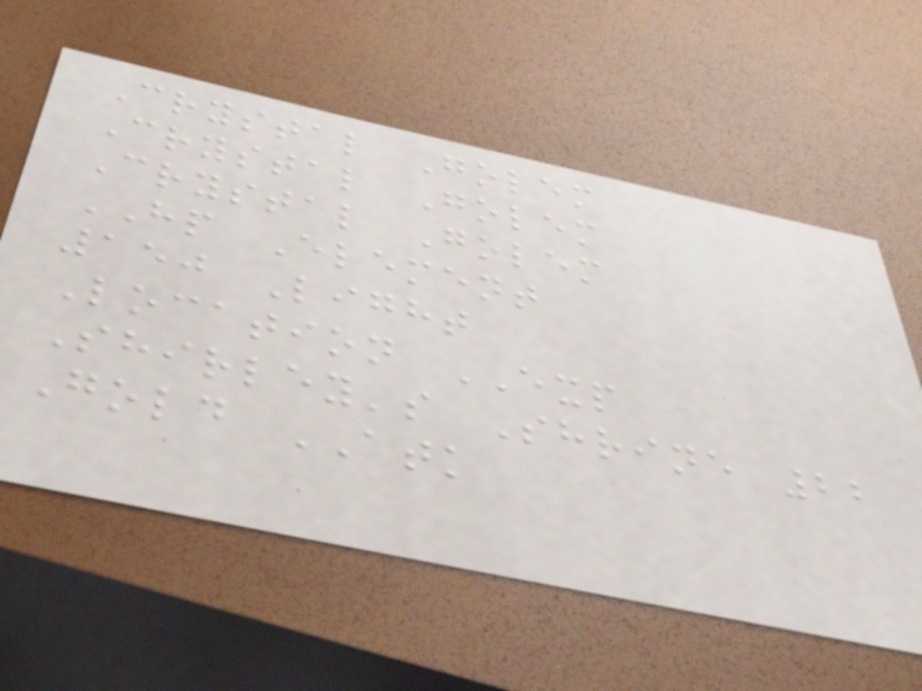Crystal Golem
Crystal Golem
Crystal Golem
HP Element
150 Light
Location EXP
Shirley's Shrine 22
Gold ATK
